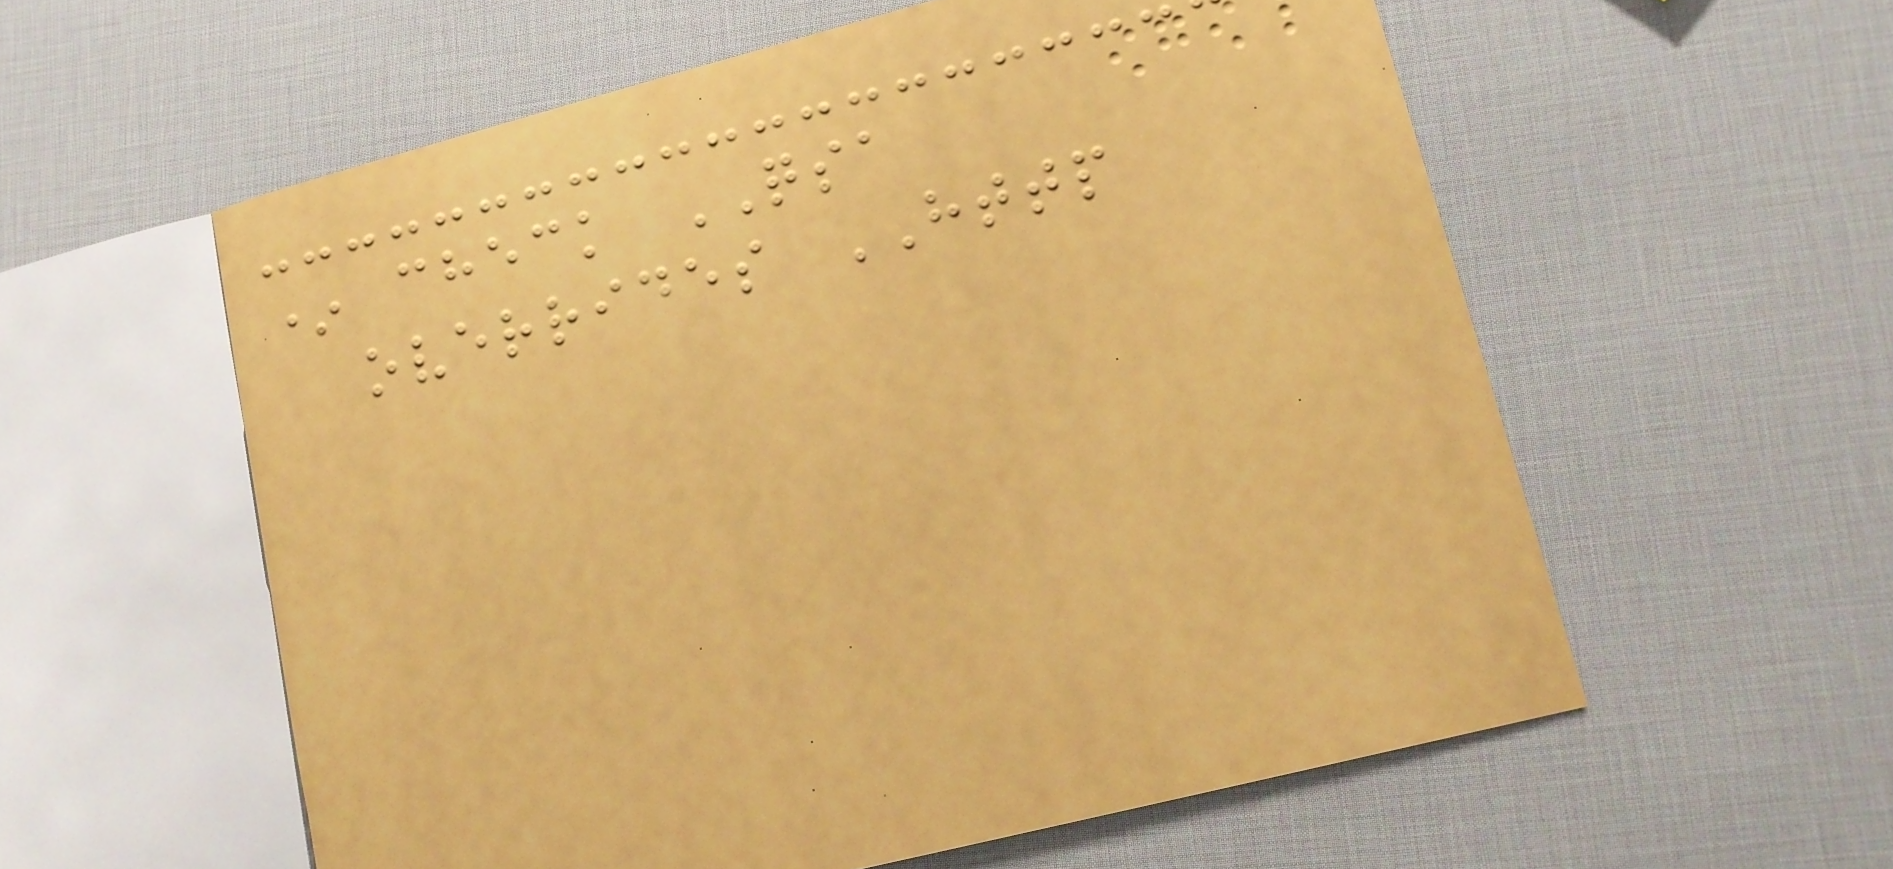* check QSA
overrides HTTP
